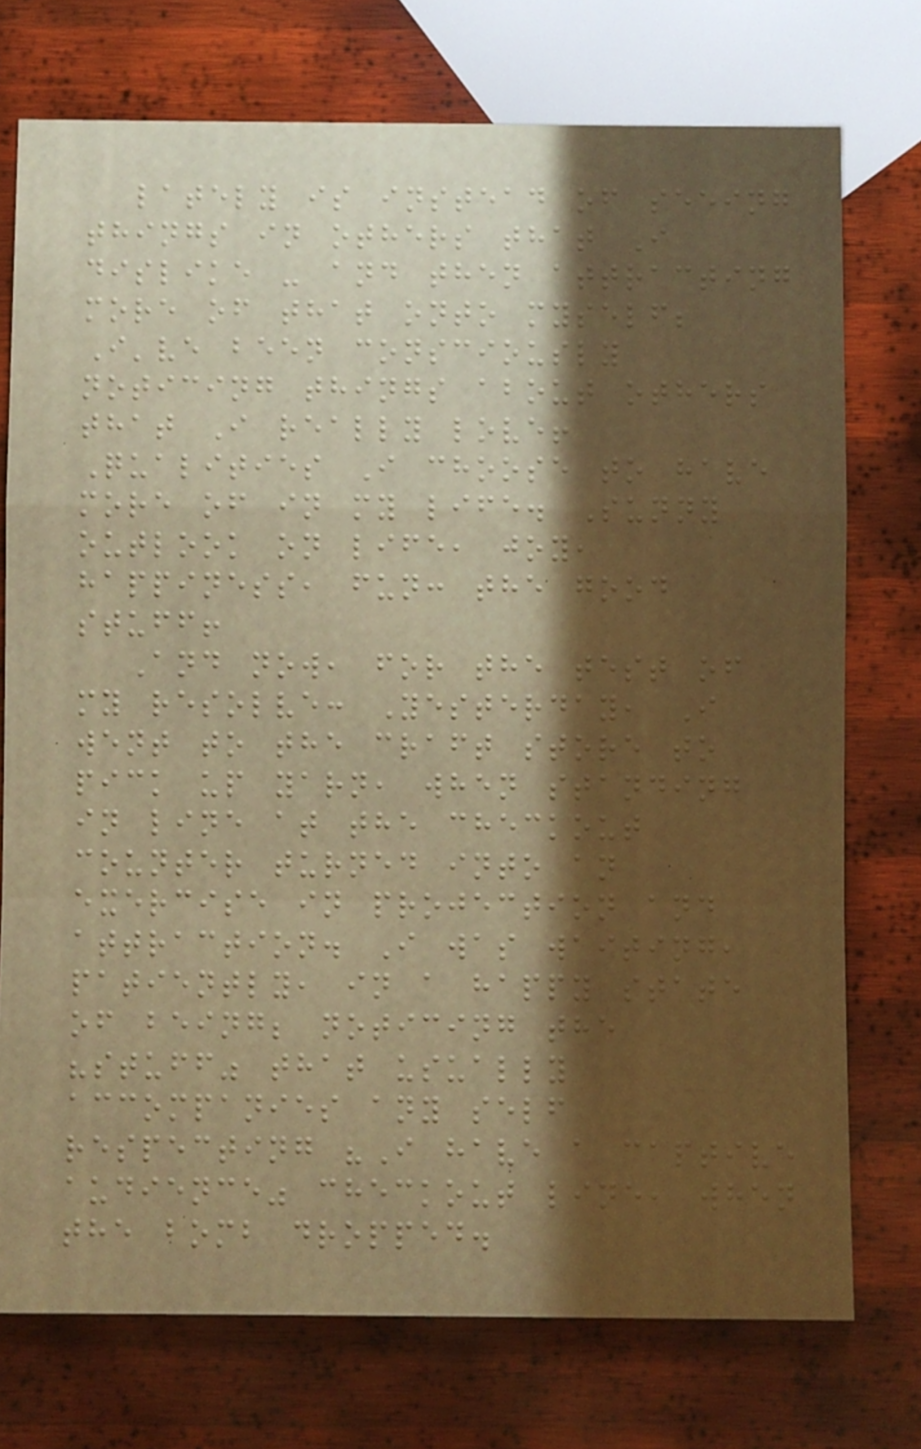lately is instead of seeing
things in others that I
dislike - and then attracting
more of that onto myself;
I've been consciously
noticing things about others
that I really love!
Qualities I choose to have
more of in my life. Sunny
outlook on life, joy,
happiness, fun: the good
stuff!
And now, for the test of
my resolve: Yesterday, I
went to the craft store to
pick up yarn, when standing
in line at the checkout
counter turned into an
exercise in projection and
attraction. I was waiting,
patiently, in a happy state
of being; noticing the
"stuff" that usually
accompanies any self
respecting "I have a captive
audience" checkout line, when
the bomb dropped.
